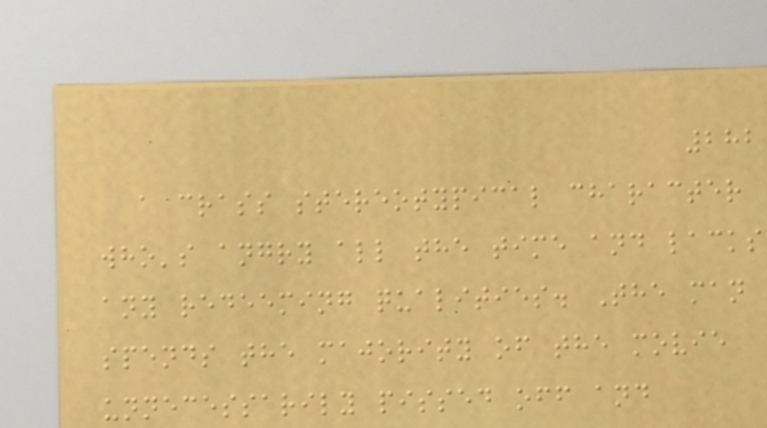282
a crass stereotypical character
who's angry all the time and lacks
any redeeming qualities. The man
spends the majority of the movie
unnecessarily pissed off and
